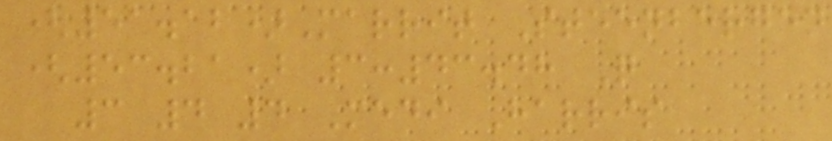(51.12)Marrit Steenbergen
(53.21) 3:43.48 Q
3 4 4 Medi Harris
